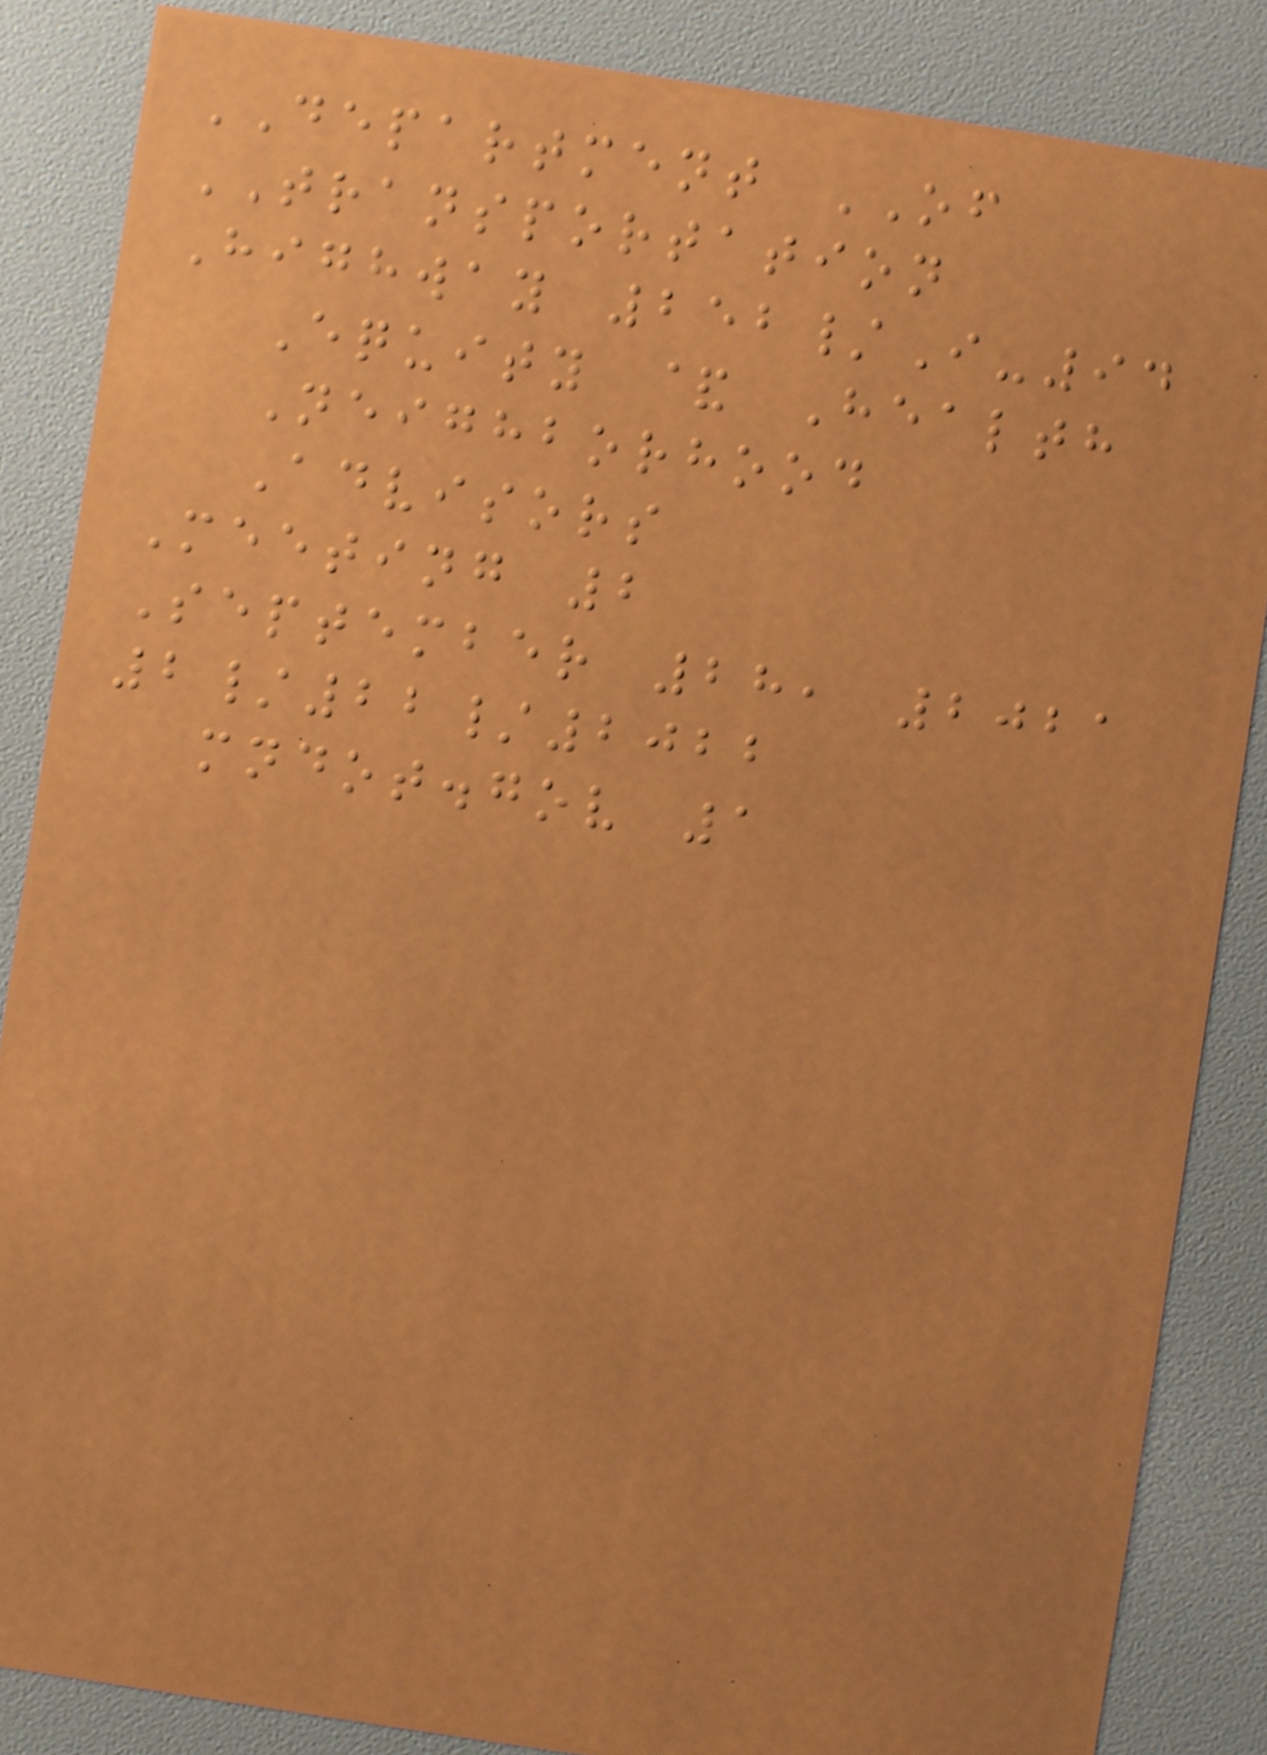DEPARTMENT OF
TRANSPORTATION
Highway 252/I-94
Equity & Health
Neighborhood
Advisors
Meeting 2
September 28, 2021
2/22/2022
mndot.gov 1
